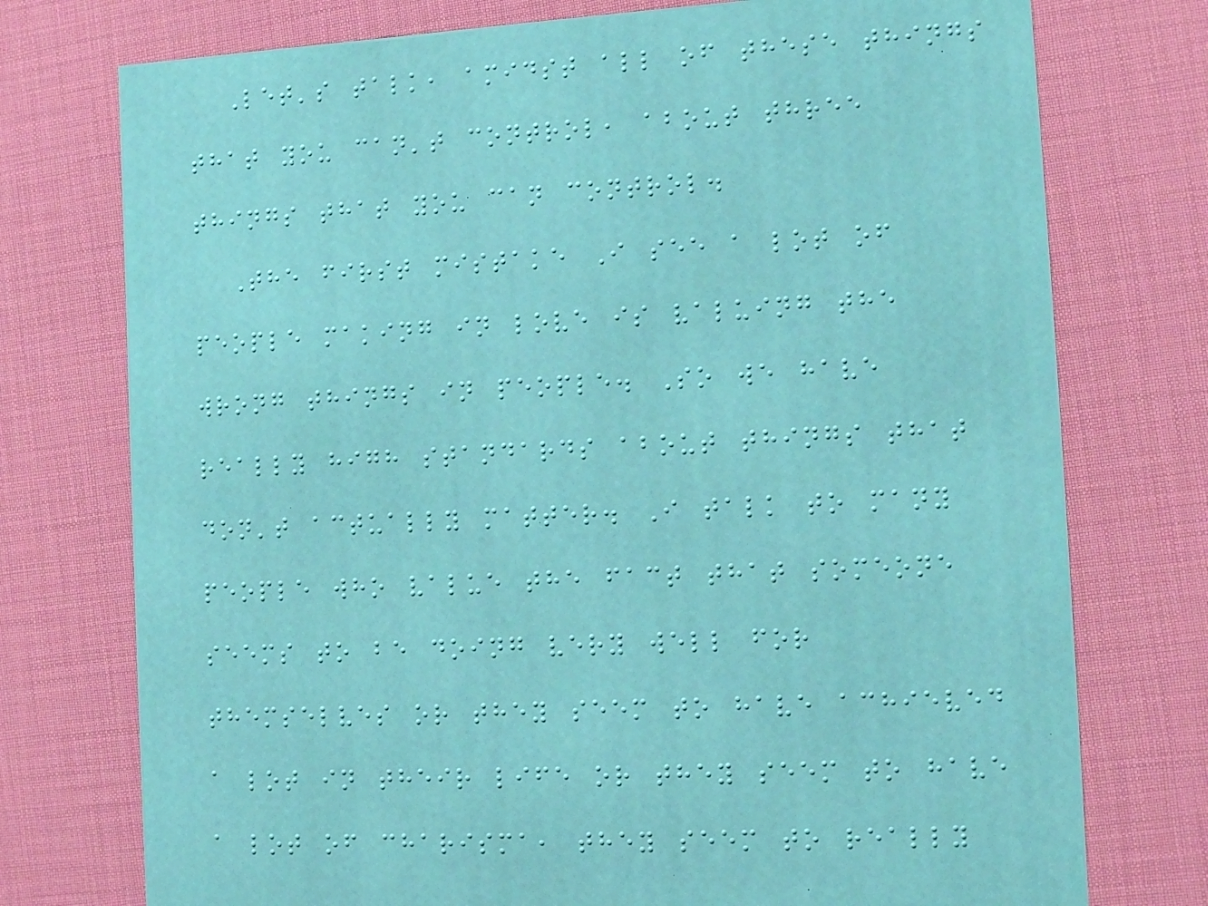Let's talk, amidst all of these things
that you can't control, about three
things that you can control.
The first mistake I see a lot of
people making in love is valuing the
wrong things in people. So we have
really high standards about things that
don't actually matter. I talk to many
people who value the fact that someone
seems to be doing very well for
themselves or they seem to have achieved
a lot in their life or they seem to have
a lot of charisma, they seem to really
